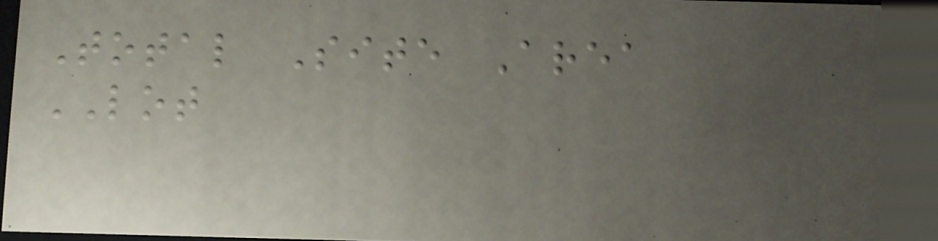Total Site Area
LOT
